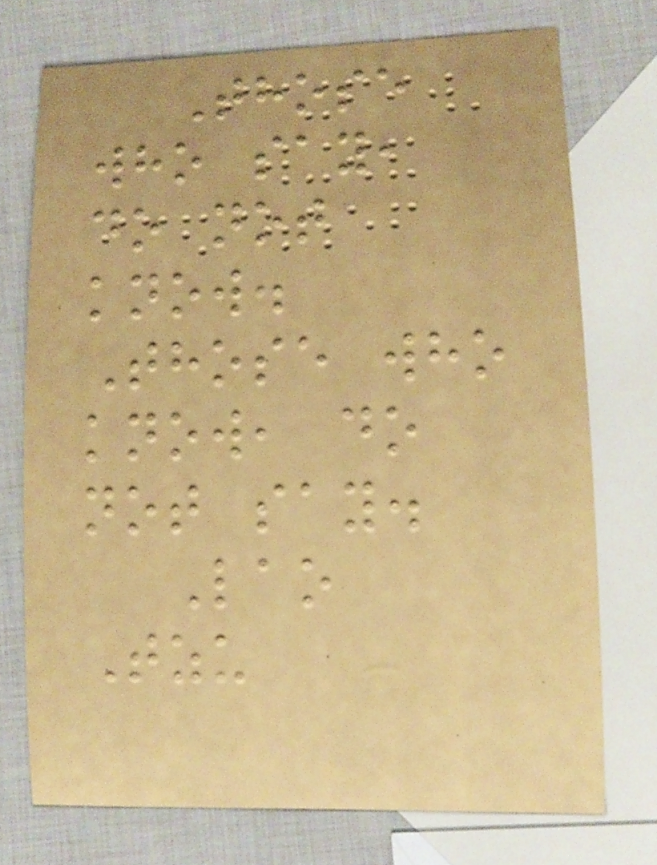Those
who say,
do not
know.
Those who
know, do
not say.
Lao
Tzu
